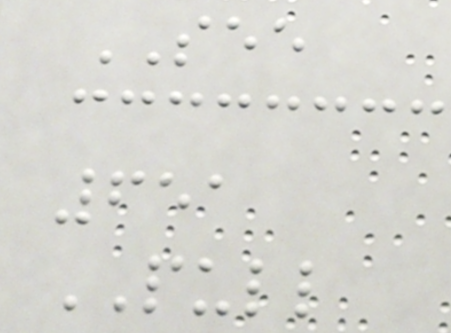SEE
651
PULL
